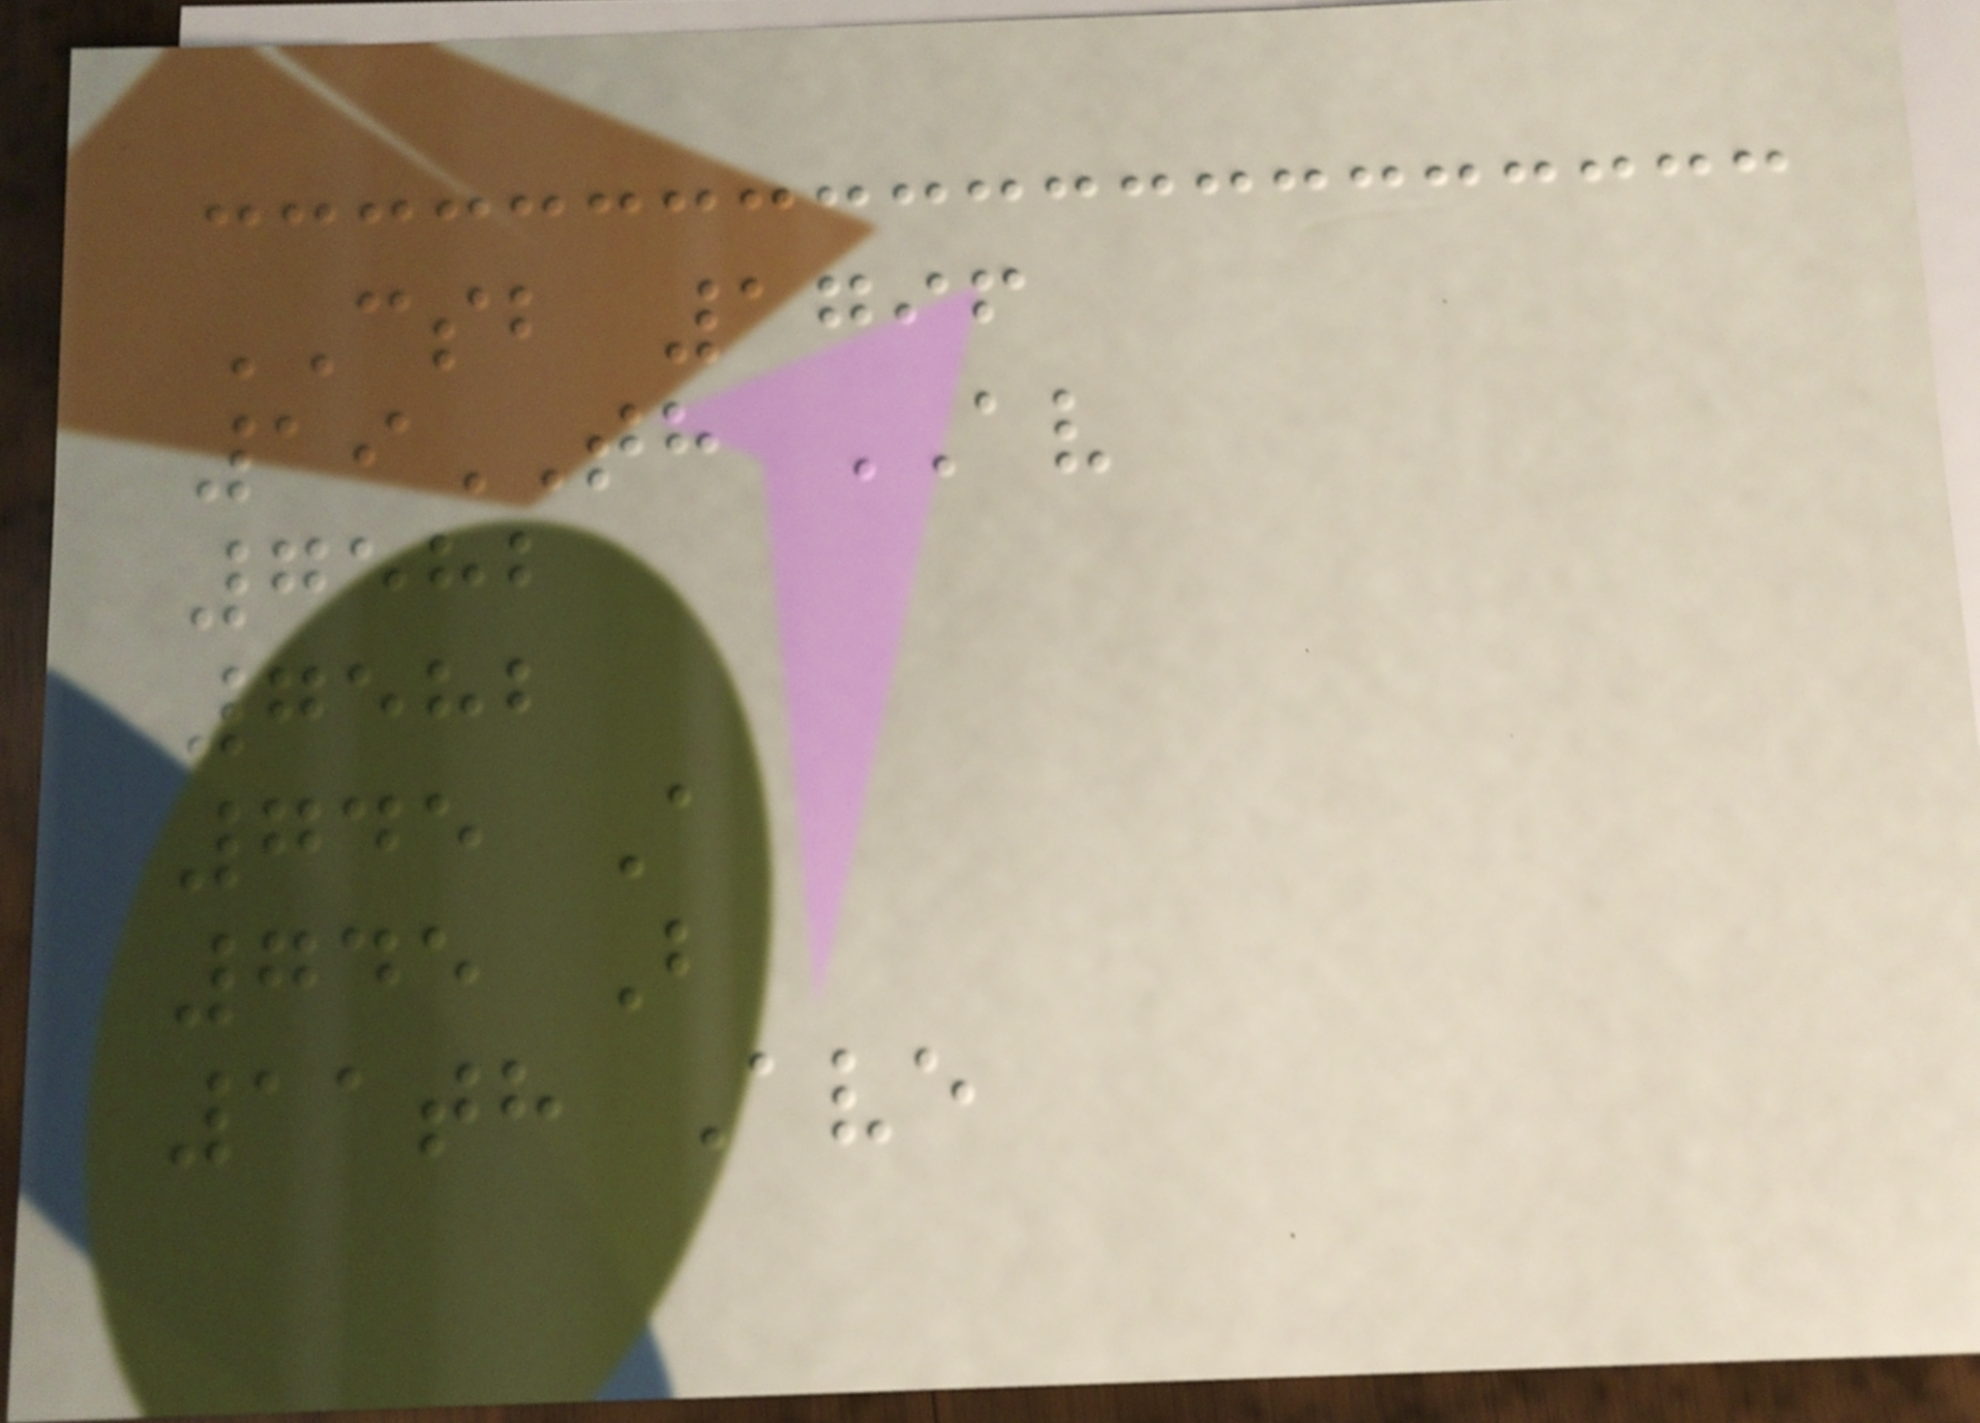CSB 1796
19TH AV
7582
7582
745 A
745 B
11th Ave
